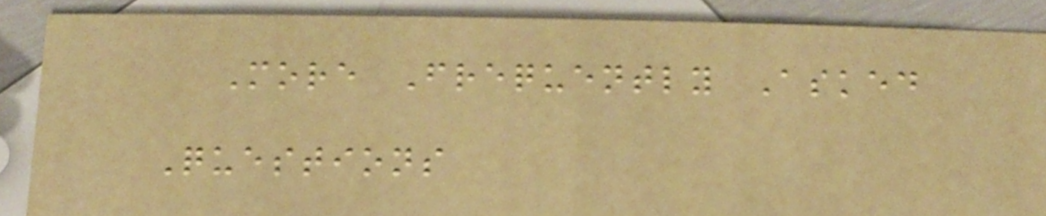More Frequently Asked
Questions
